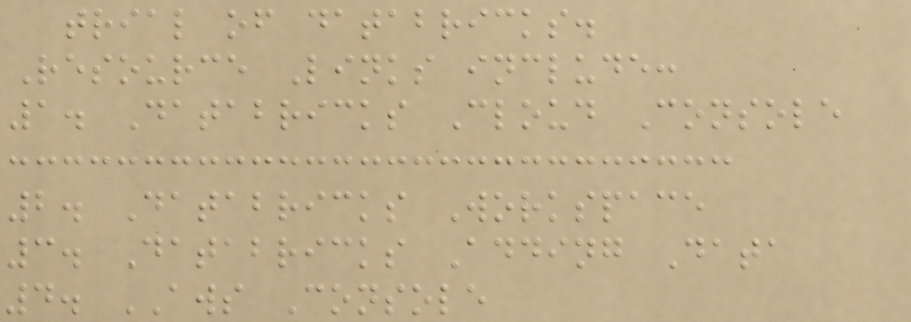trial of databricks.
Resource Links include:
1. Databricks Cloud Console
2. Databricks Workspace
3. Databricks Adding Data
4. AWS Console
